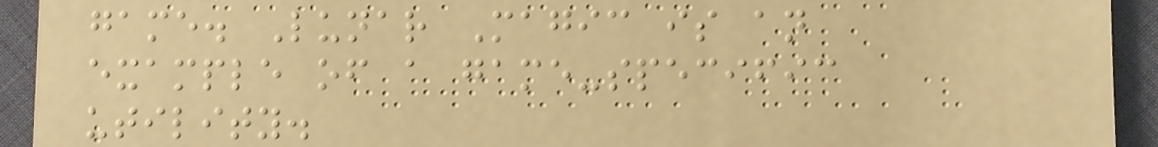game. Lunar Magic is an
example of a game-specific
utility.
